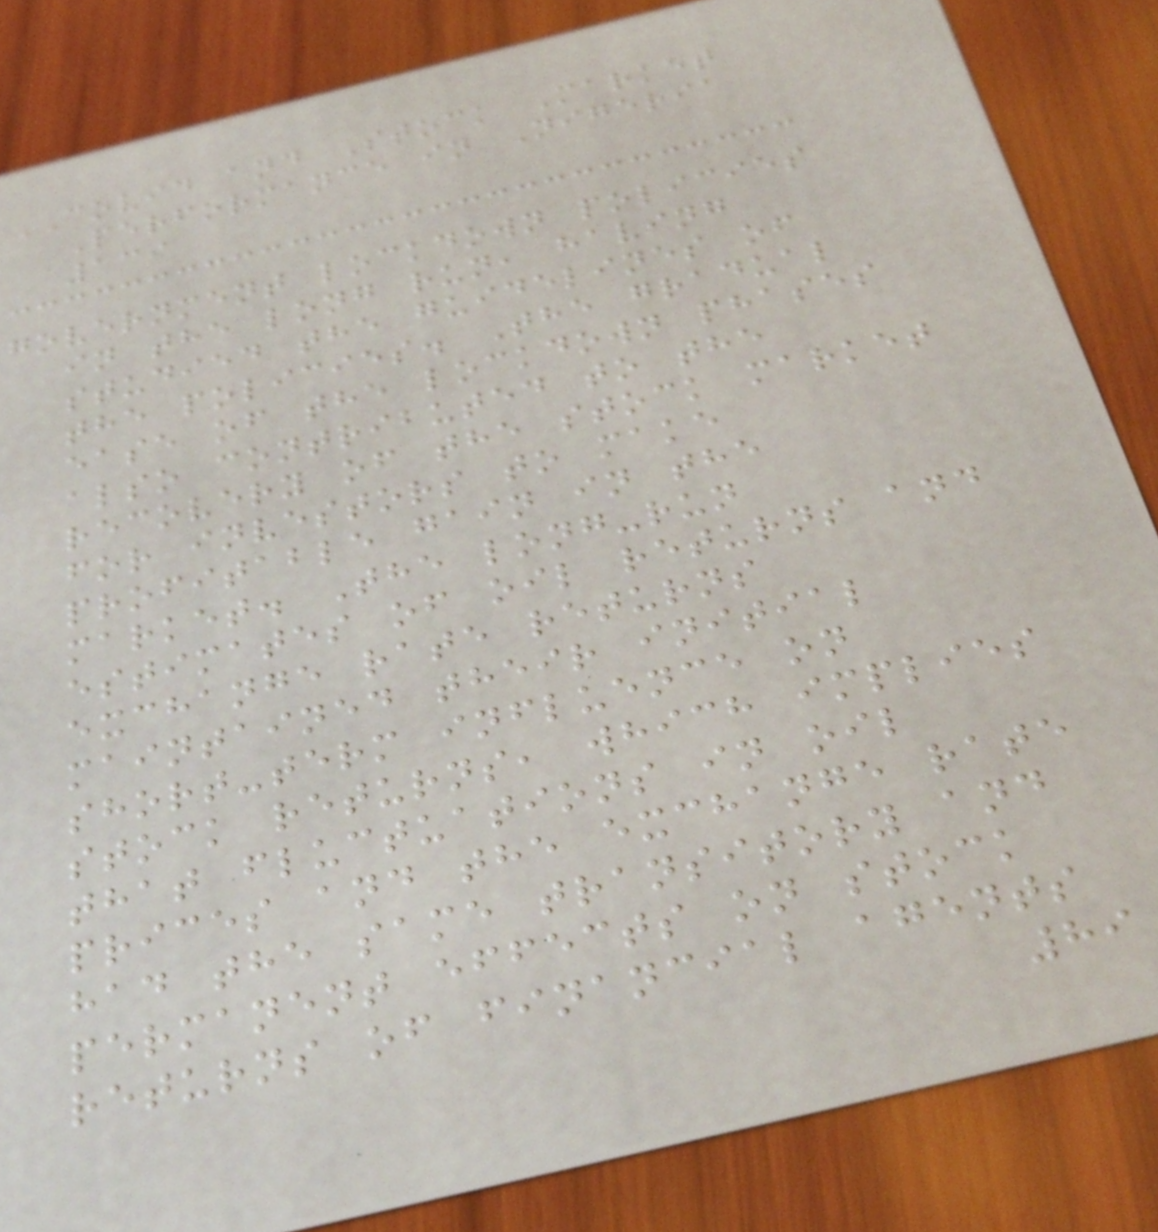COVID and Stock Market
Performance in Nigeria
139
government lockdown policies
in the long run, having
studied the guidelines of
the policies. The gradual
ease of the lockdown phases
also contributed to the
recovery of the stock market
for investors to make
profitable gain in the
market. The long-run
estimates of oil returns and
exchange rate returns
maintained their initial
short-term influence on
stock returns, which implies
that fluctuations in oil
prices and the exchange rate
had the same transitory and
permanent effects on stock
returns of financial agents
89
